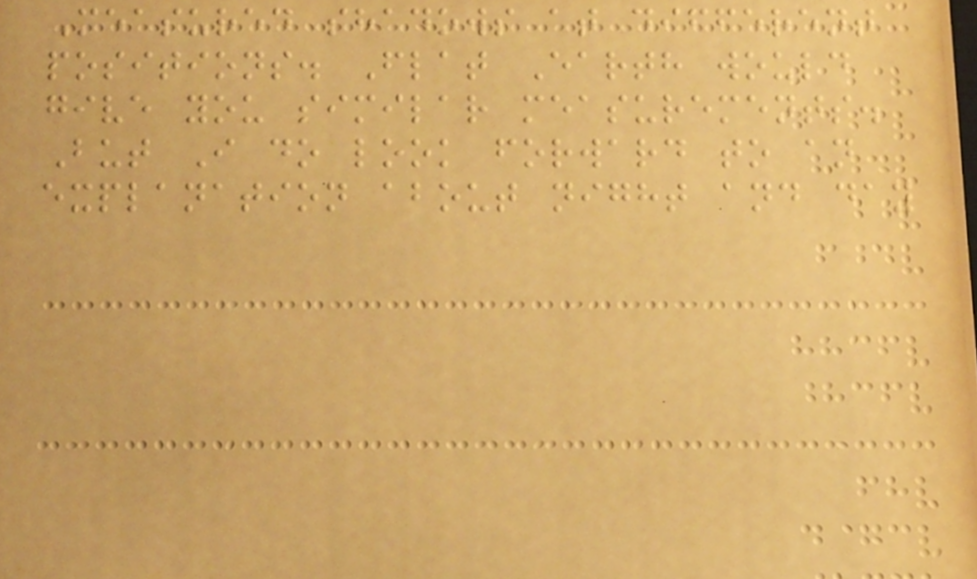Measured shadows at different
positions. Flat Earth would
give you similar measurements.
But I do look forward to an
explanation about night and day
